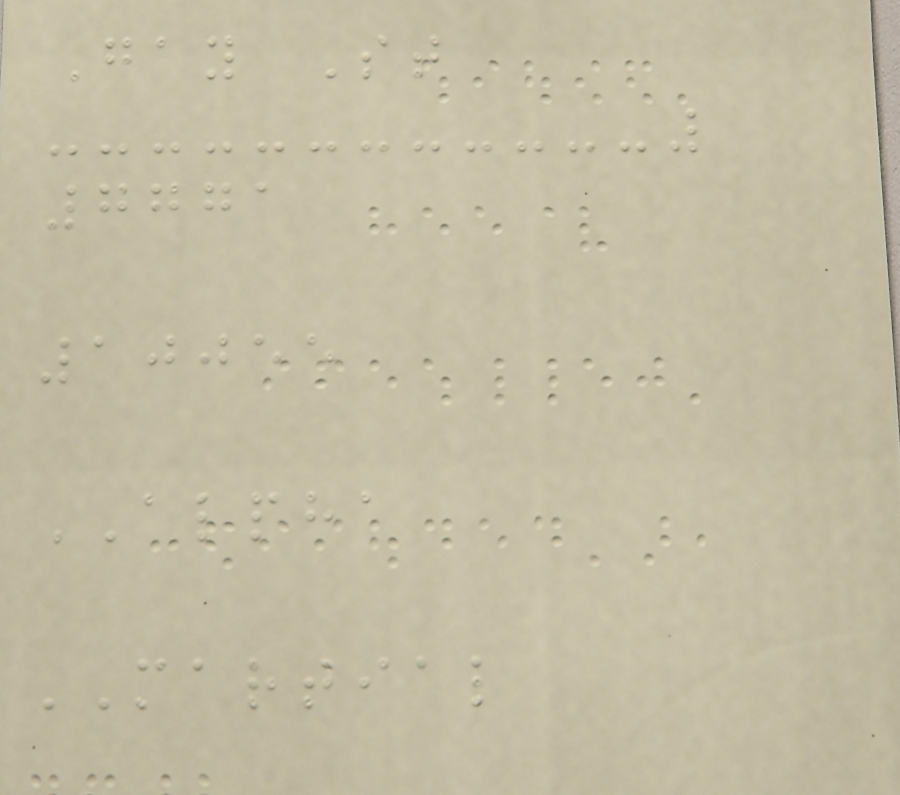Gay St
7771
10055
ALPHA
MARTIAL
